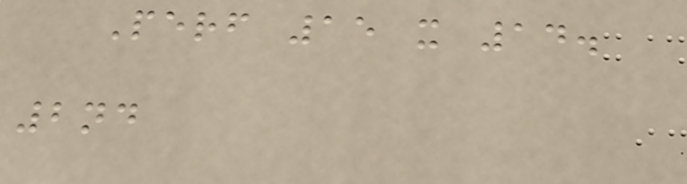Perf 15 x 14.
2nd
